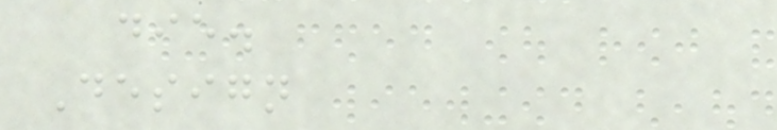die.
Design
